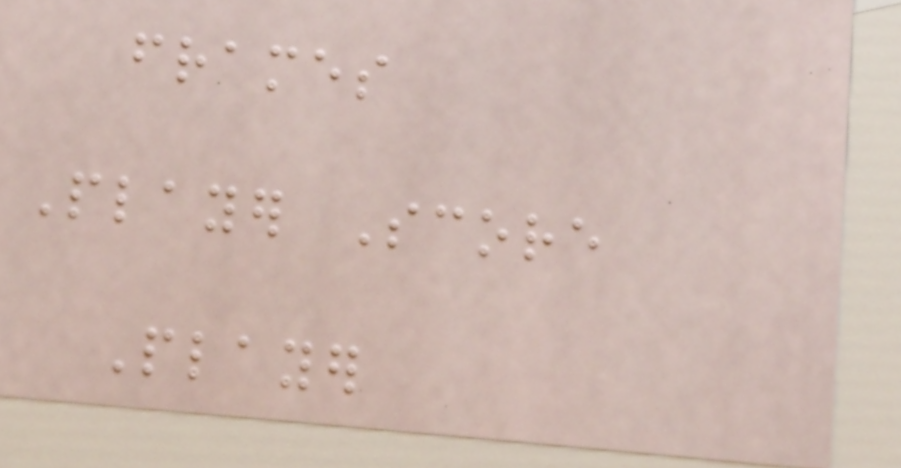frames
Player Score
Player
